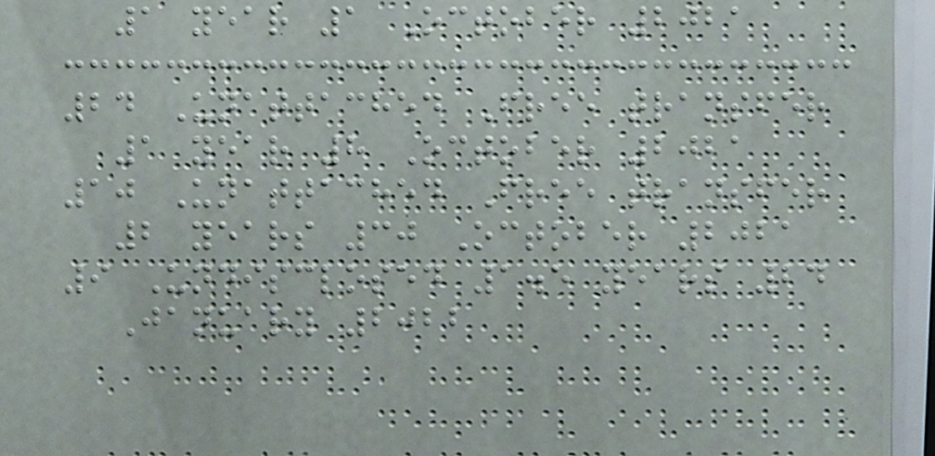1 year 1 October 2021
24 Unattached Free transfer
1 year 8 October 2021
10 Unattached Free transfer
2 years 30 October 2021
9 Undisclosed 1.5 years 24
January 2022
